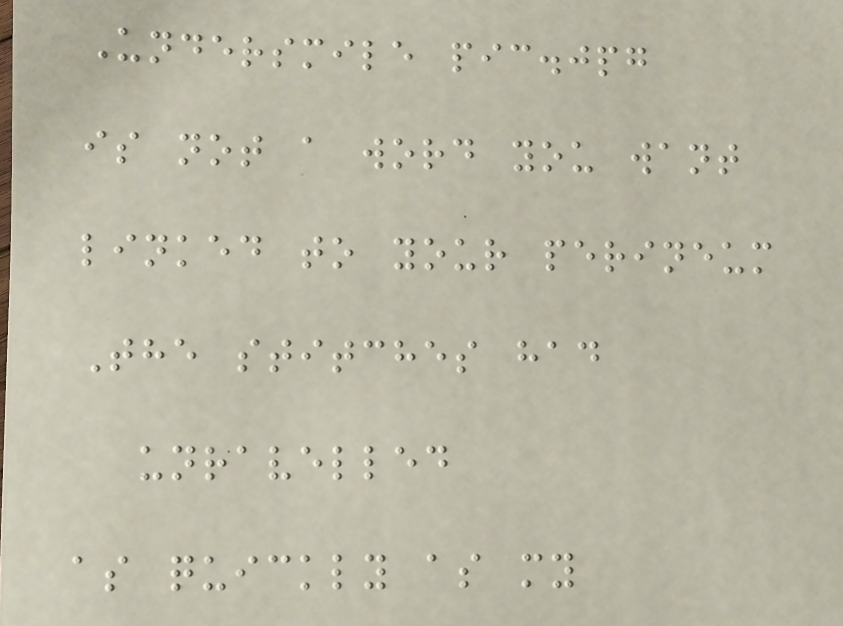Undersmile pic.jpg
is not a word you want
linked to your perineum
The stitches had
unravelled
as quickly as my
